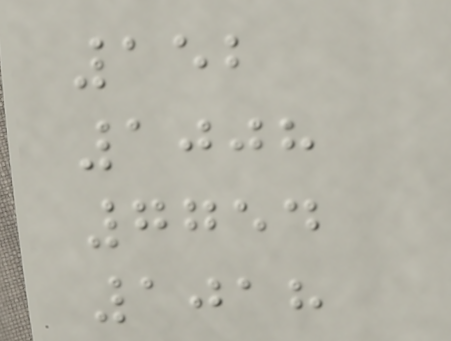152
1008
7754
1018
